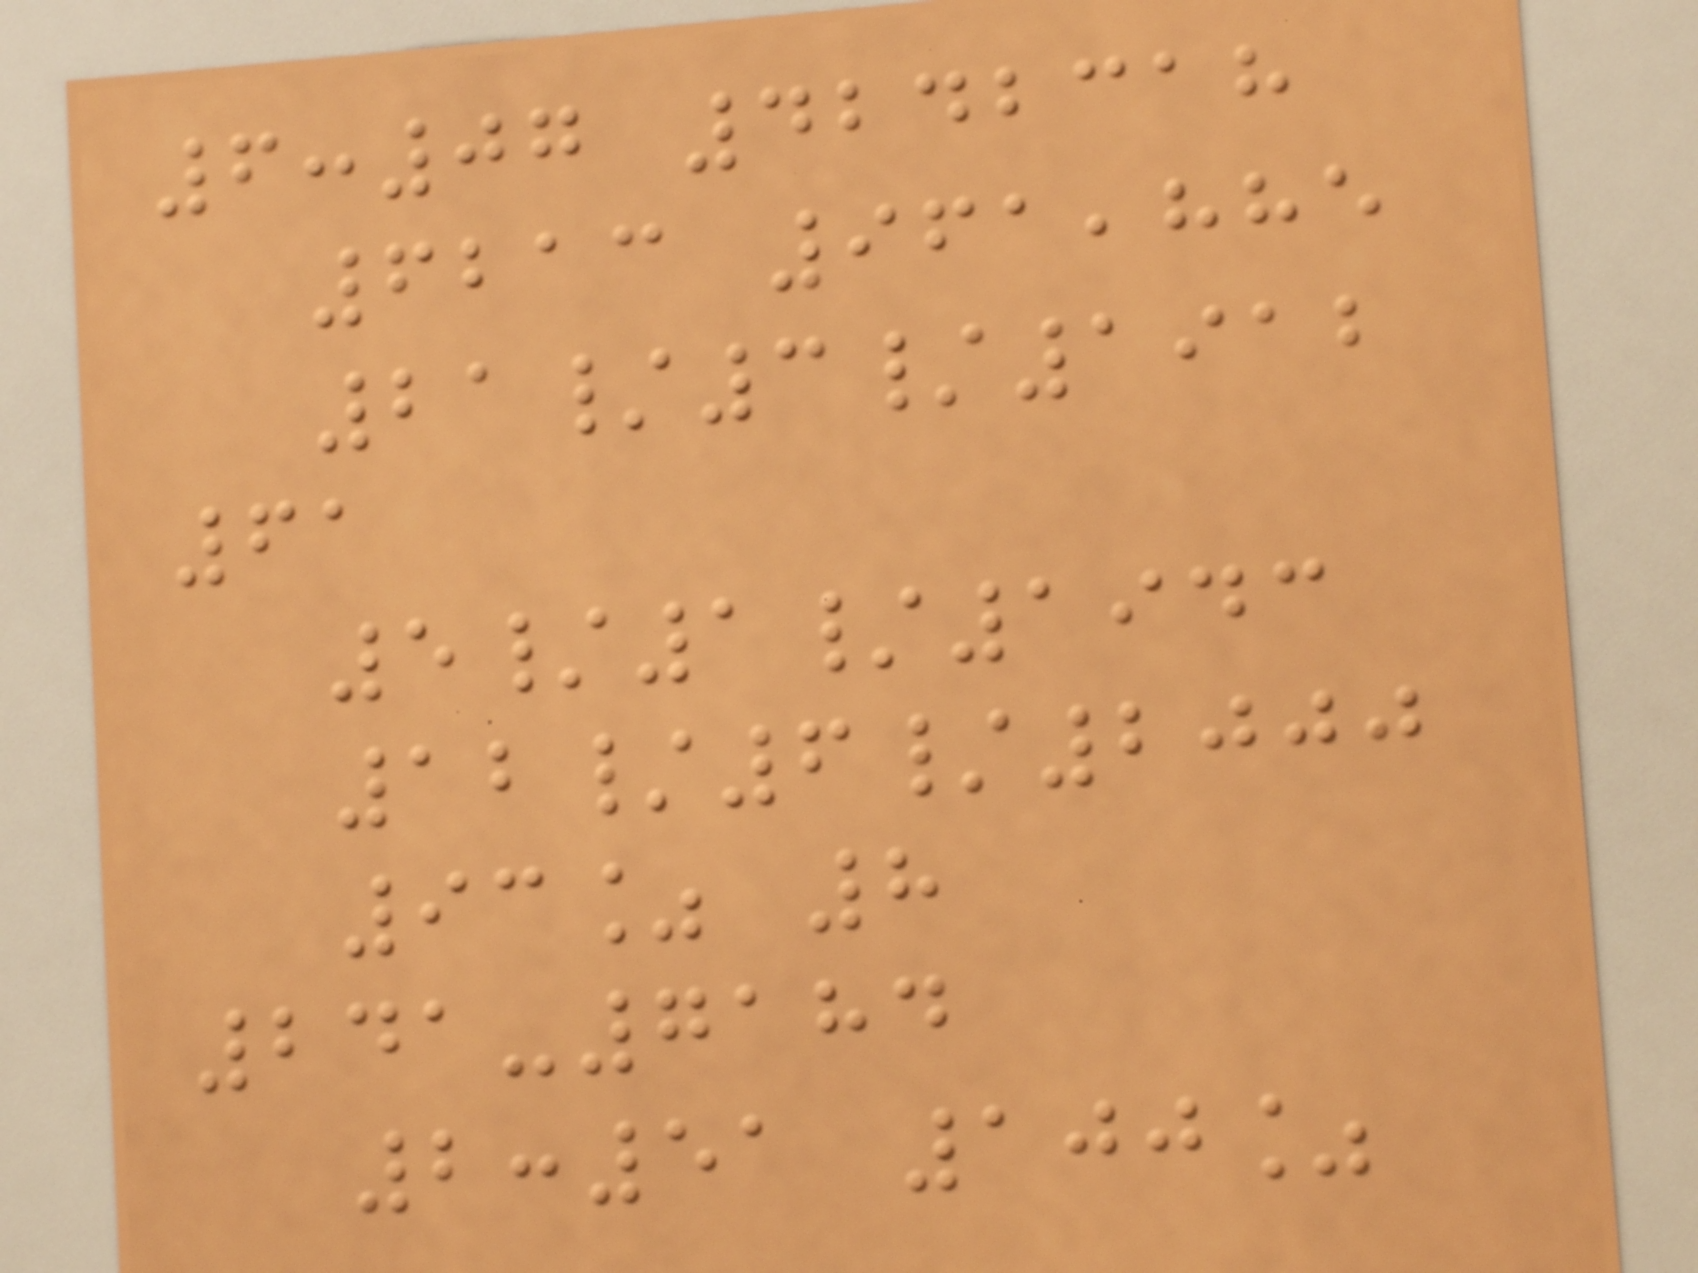6:07 4242318
6213 961,885
21/3/1912
61
5/1/1943
12/6/2000
93% 8
241-7184
2:51 100%
